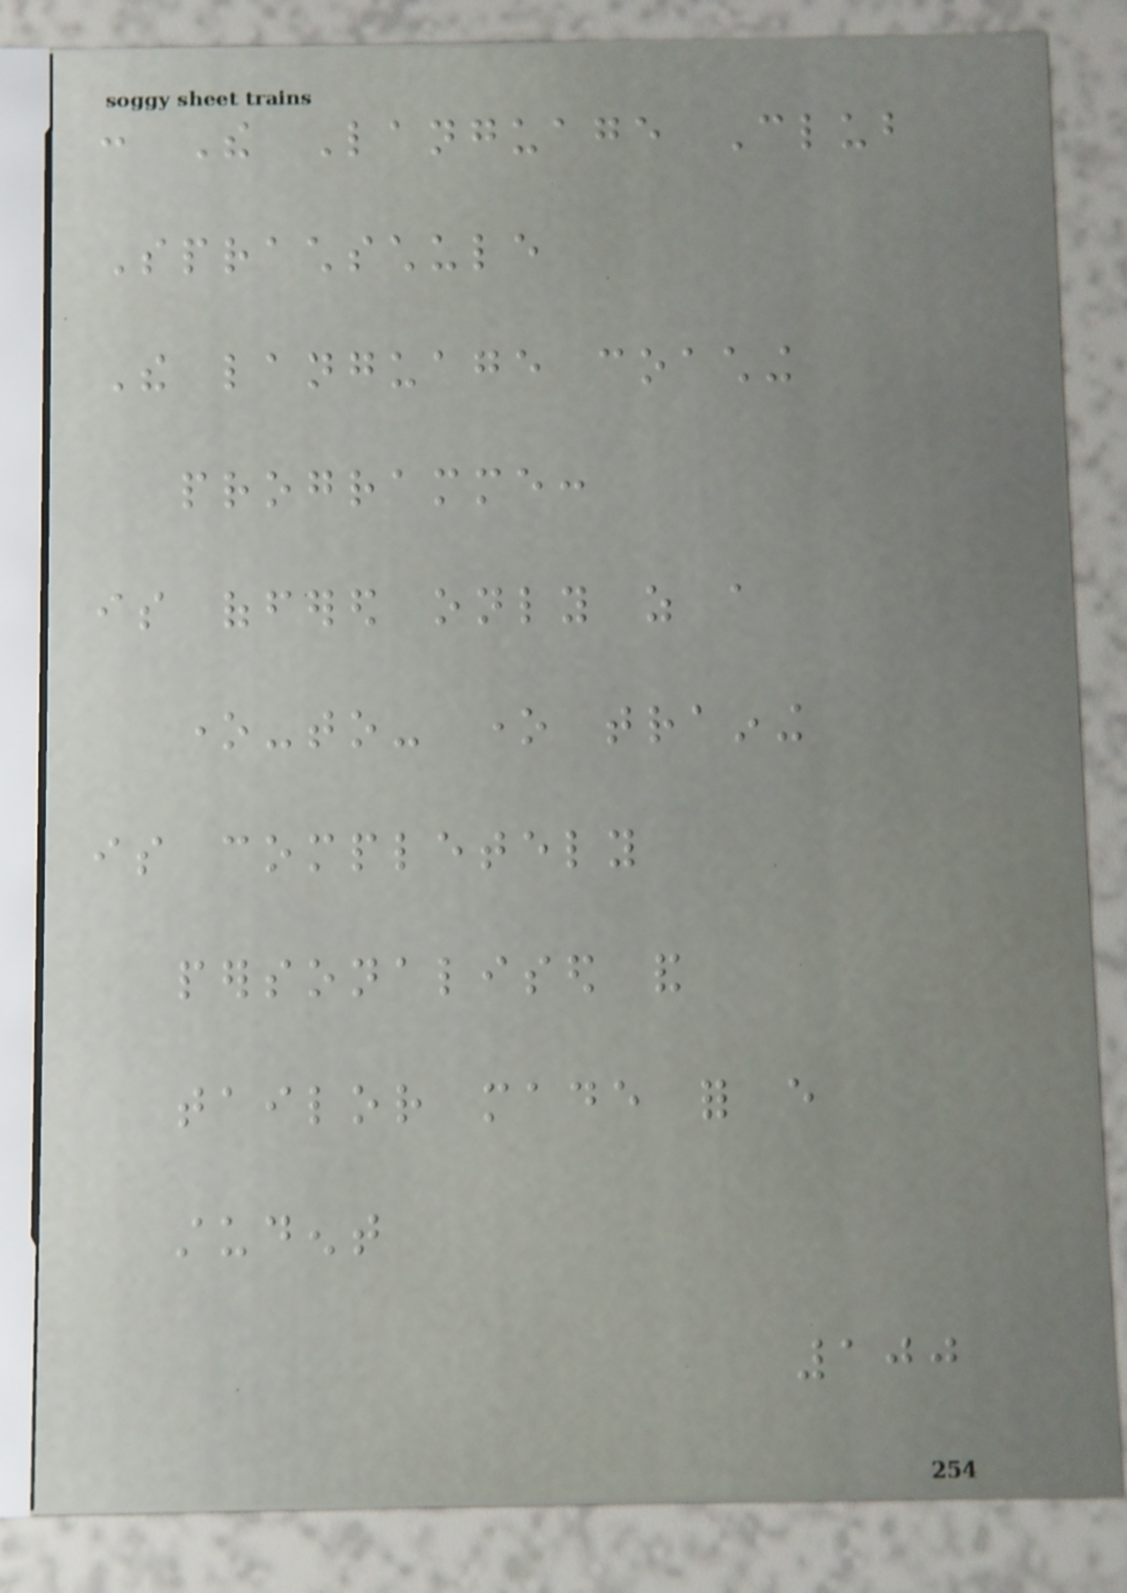: The Language Club
Sprachschule
The language coaching
programme:
is offered only as a
one-to- one training
is completely
personalised and
tailor made for every
student
100
